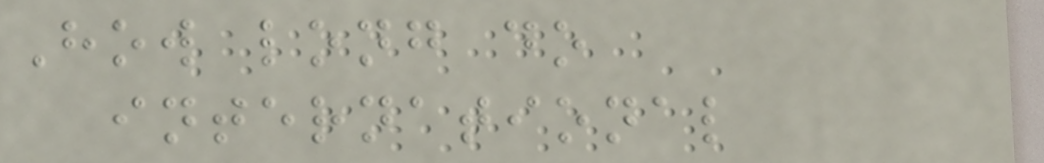How long do
international
